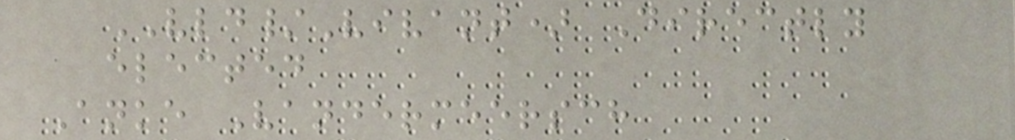VLD/Vivant) Directly
elected
Anke Vandermeersch
